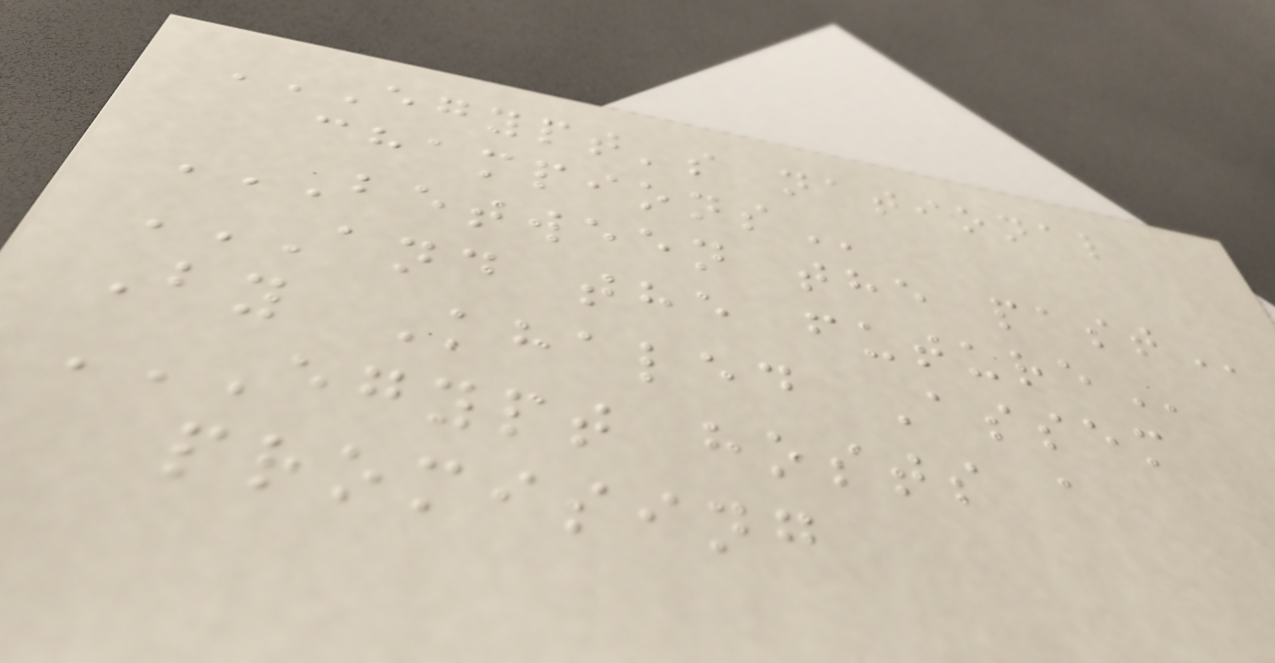EGYPT'S NATIONAL
CHAMPIONS
BETWEEN THE PAST
AND THE FUTURE
By Khaled Assem
EGYPT HOSTS A
PROMISING
